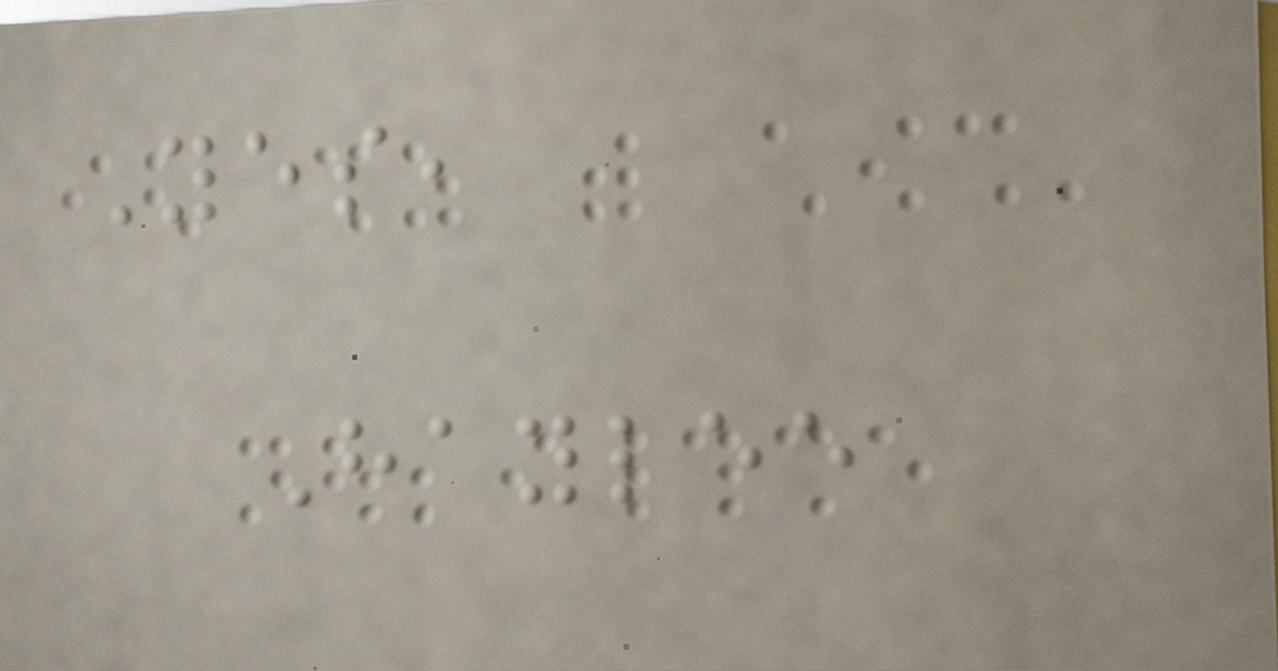Yes,
Haylee
